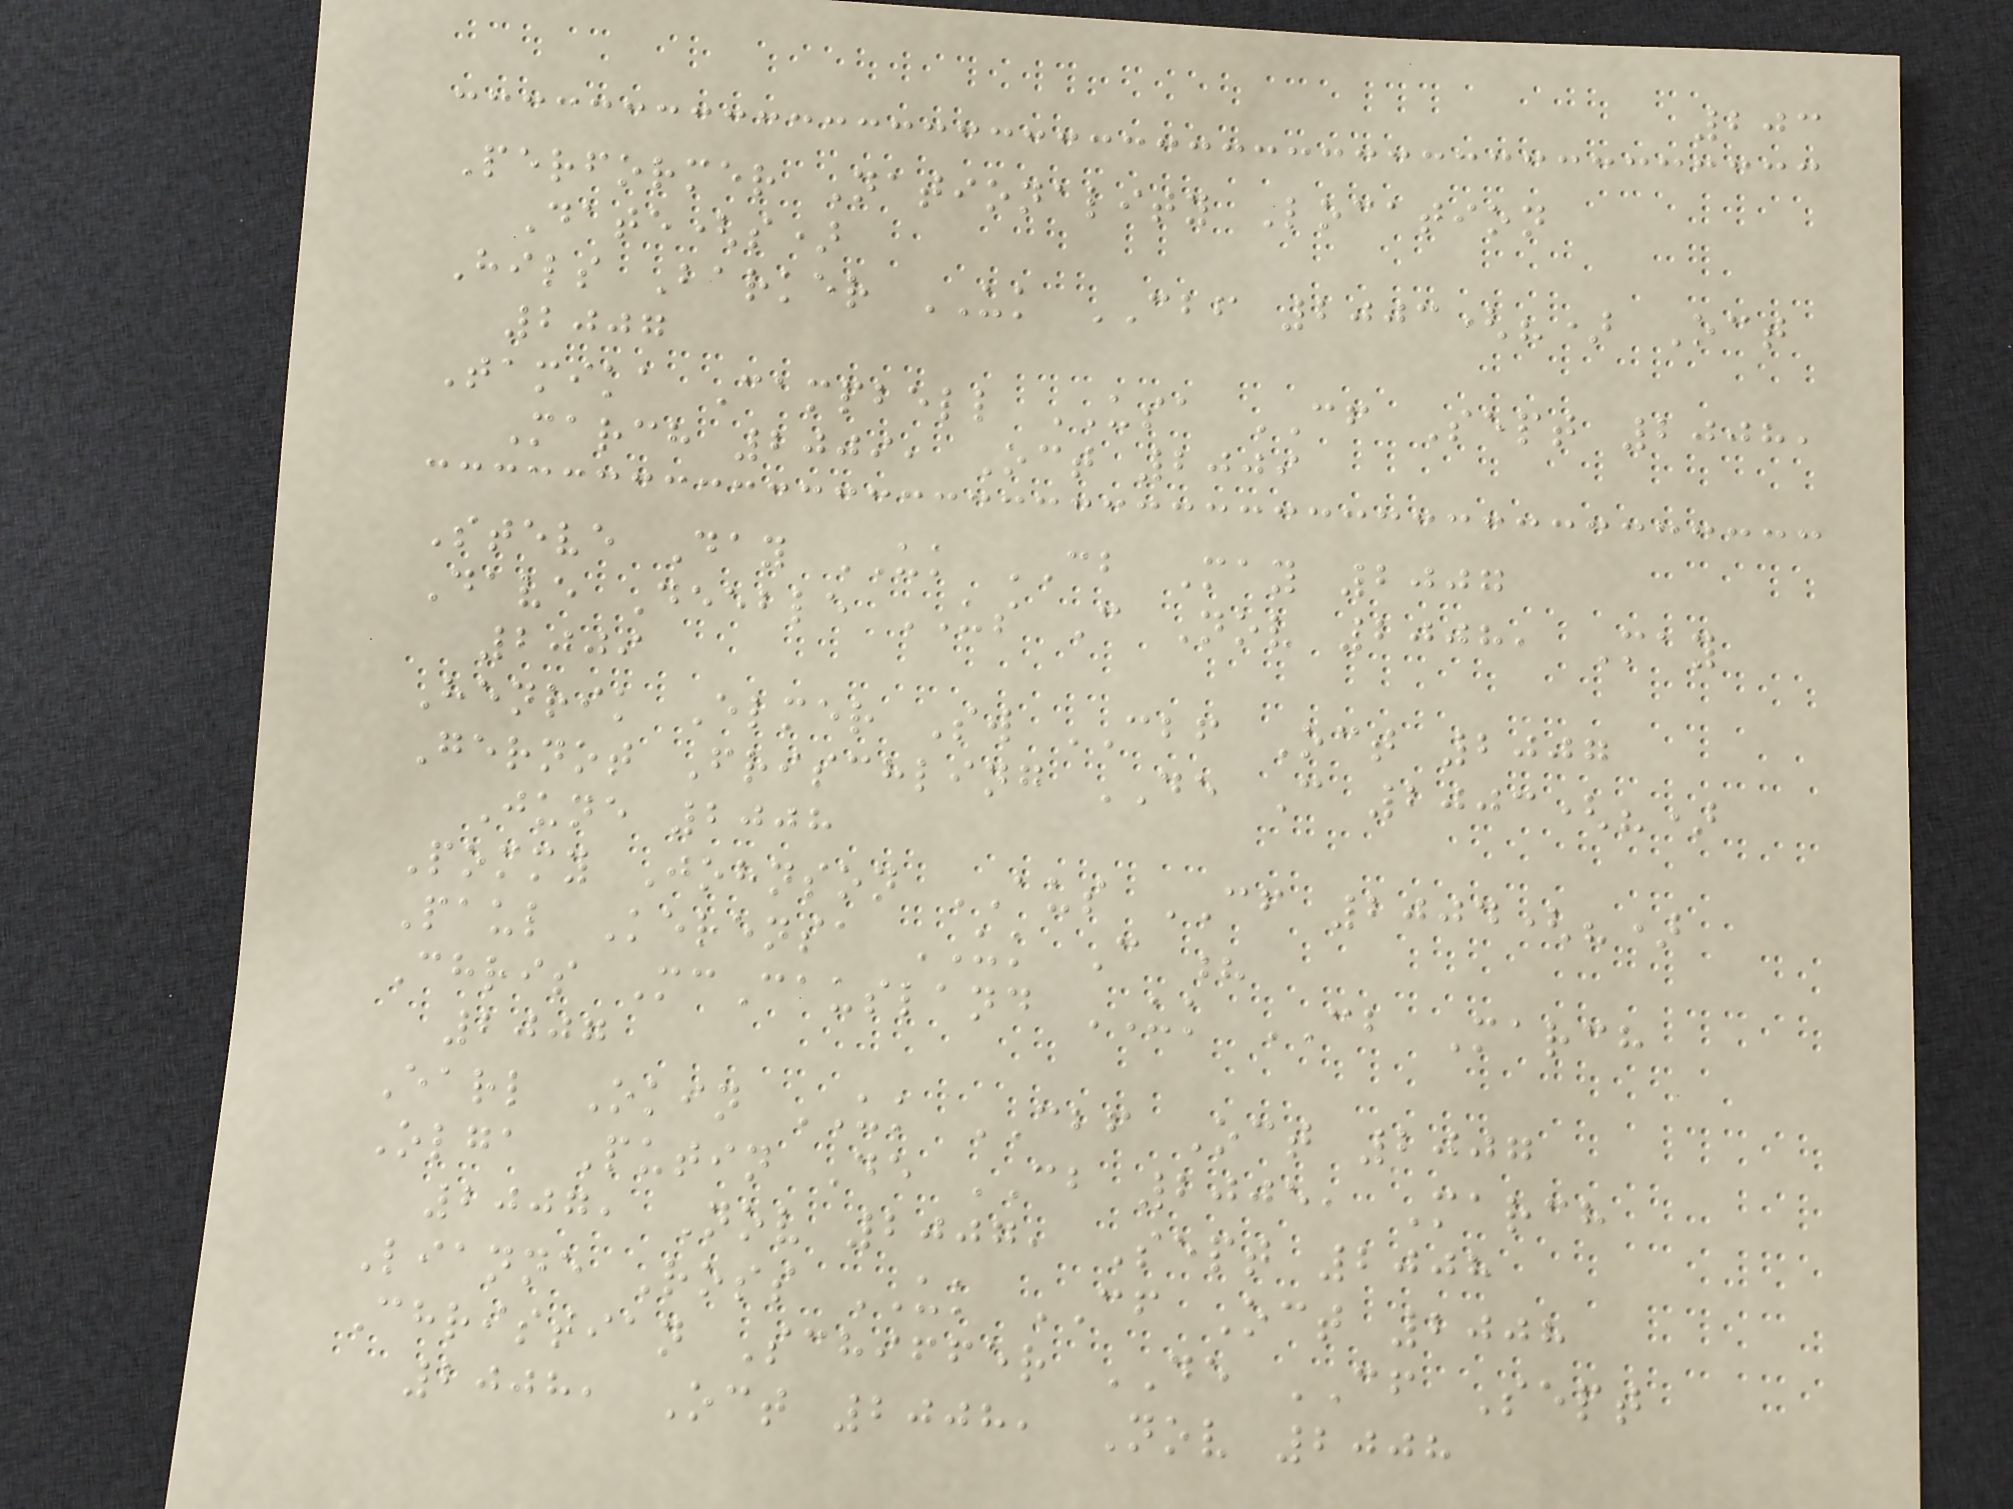203
Performer Nationality Location
Date(s)
Hils Barker UK CBF 2003(?) Oct
2007
Tamika Campbell USA CF Sept 2008,
March 2009, Oct 2009
Steve Day UK CB May 2007
Dave Deeble US C Nov 2008, May
2009
Henrik Elmer Sw CBF Oct 2007
Gernot Frischling DE C 2003(?)
June 2008
Pommy Johnson AUS CF 2004(?)
Paul Kerensa UK C ?
Chris McCausland UK CB March
2007
Earl Okin UK CBF Oct 2007
Olga Putin De CB 2005, March
2007, Nov 2007, Sept 2008
Lianne Ross UK CF Oct 2008
Christian Schiffer DE CF Sept
2008, Oct 2008, Nov 2008
